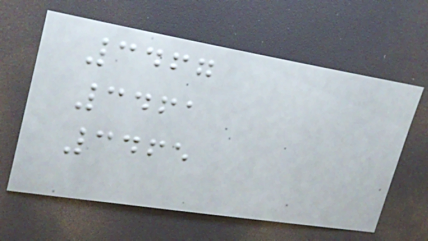3467
3461
3465
